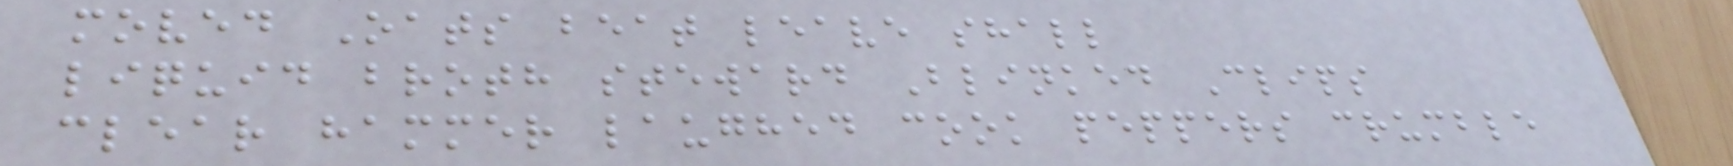moved Oats beat leave shall
liquid broth steward Blinked Clips
clear hammer laughed cook peppers crumble
